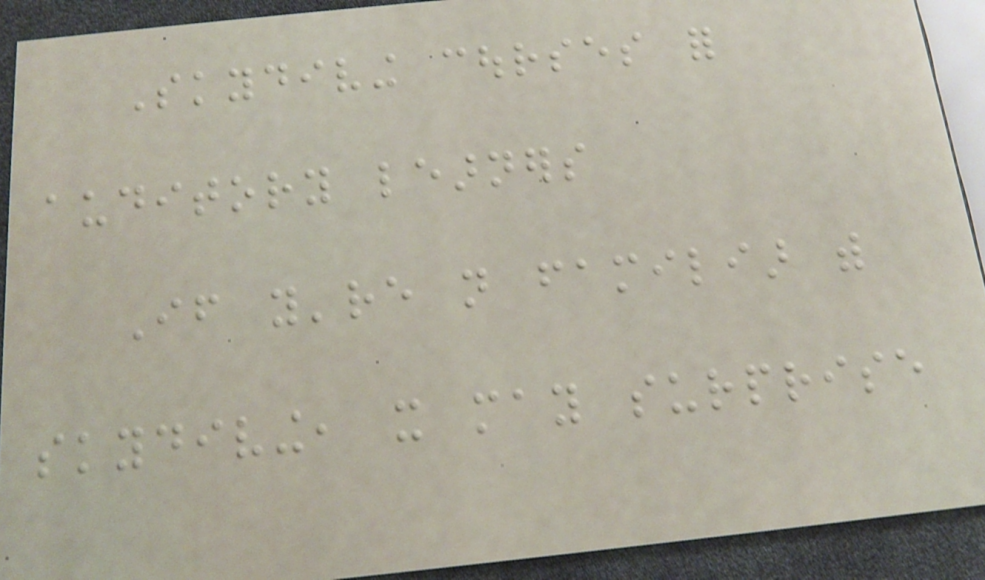Skydiving courses for
auditory learners
If you're not familiar with
skydiving, it may surprise
